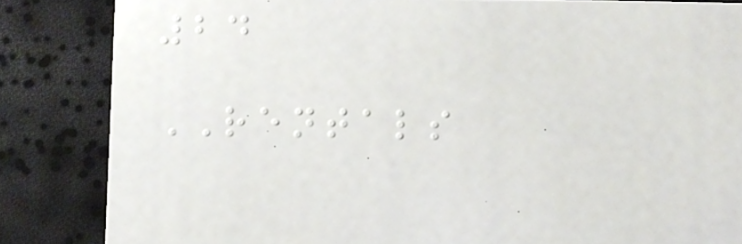24
RENTALS
